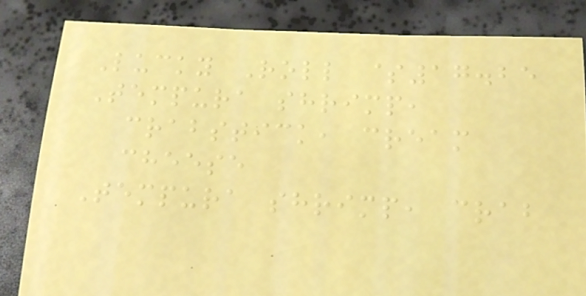Lucky Roll $17.25
Tempura shrimp,
crabstick, cream
cheese
Tempura shrimp, crab
